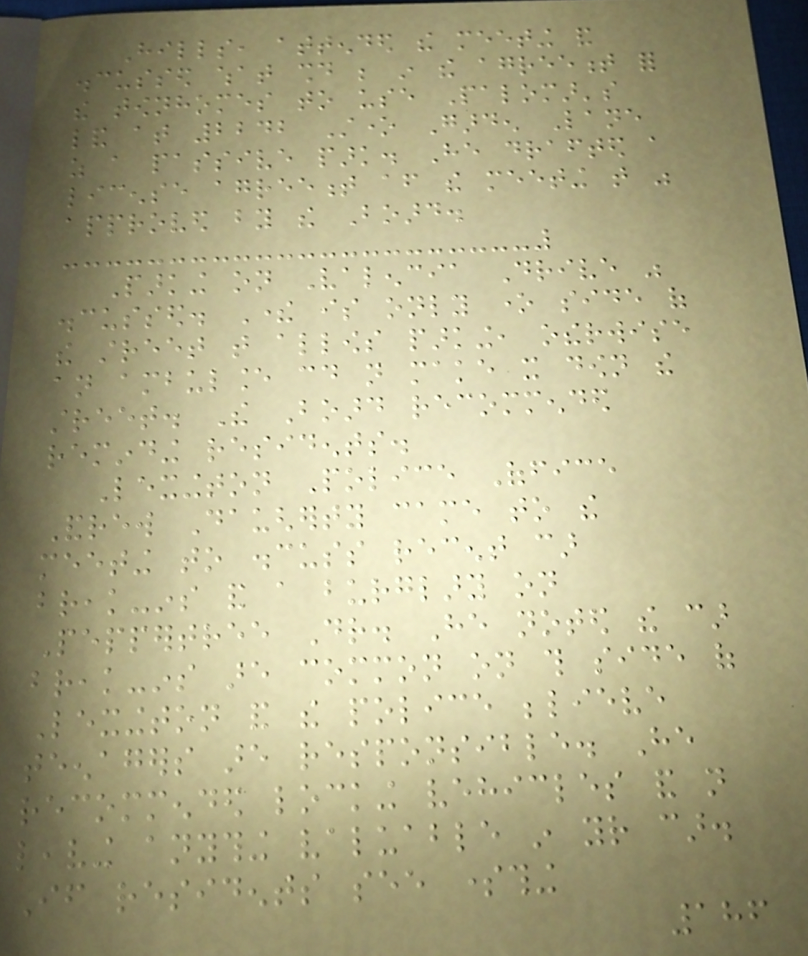Hills, attended the meeting and
discussed what should be in the agreement for
the townhomes to use Palomar's
land at 2242 Stone Garden Lane
as a passive park. He drafted a
license agreement after the meeting that was
approved by the Board.
Parking on Valencia Drive was
discussed. There is only one side of
the street that allows parking, otherwise
an ambulance could not make it down the
street. The Board recommended
reminding residents.
Lexington Police Office
Andrew Daugherty came to the
meeting to discuss recent car
break-ins and a burglary on
Peppertree Dr. He noted the car
break-ins are common on this side of
Lexington and the police believe
teenagers are responsible. He
recommended locking vehicles and not
leaving anything valuable in your car.
If residents see something
186
